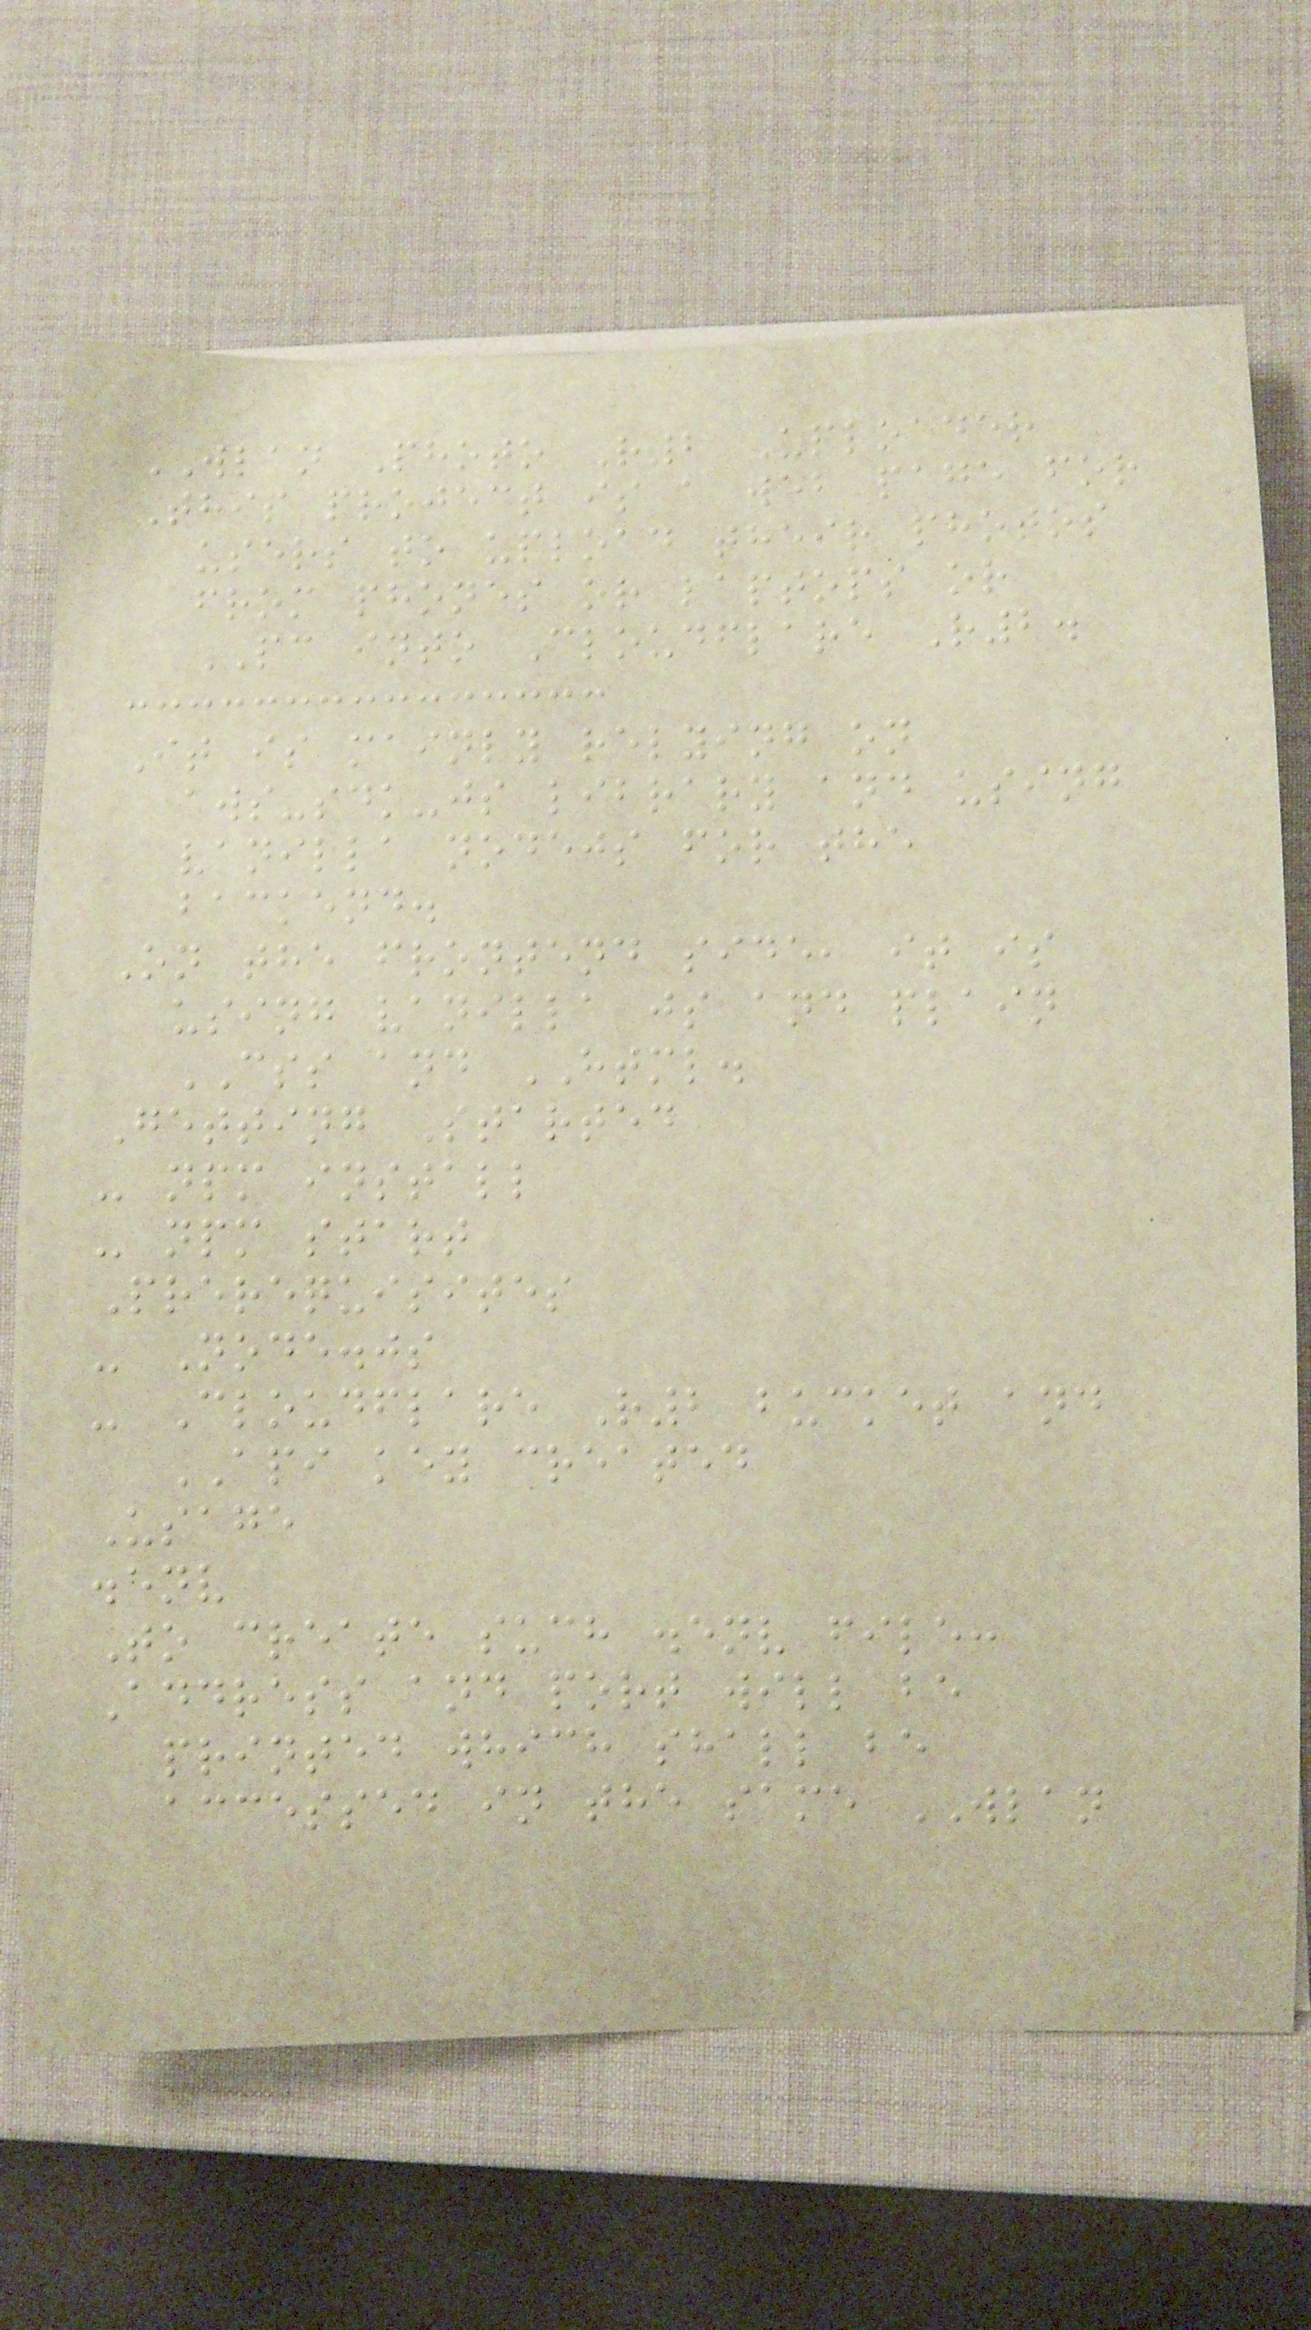WLAN Photo R2 Uploader
This project is a web page for
users to upload their photos
from phones or laptops or
PC into Cloudflare R2.
It is mainly relying on
aws-sdk-js library and using
vanilla nodejs for the
backend.
On the frontend side, it is
using vanilla js and plain
CSS and HTML.
Getting Started
- npm install
- npm start
Prerequisites
- Node.js
- Cloudflare R2 bucket and
API key created
Usage
.env
To create such .env file:
Address and port will be
printed which shall be
accessed in the same WLAN
